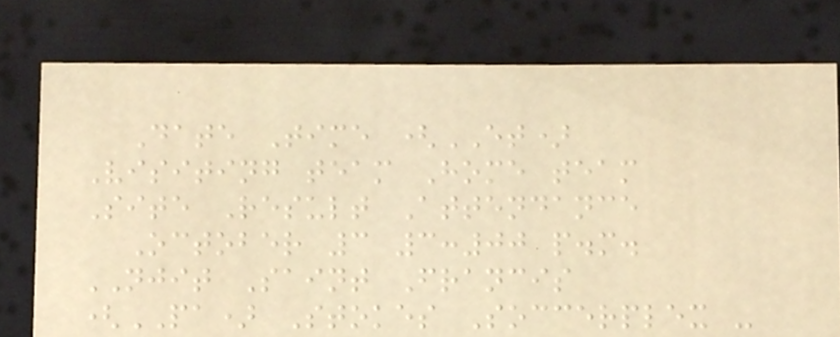Date Time (ET)
Visiting team Home team
Site Result Attendance
October 3 3:00 p.m.
NJIT Saint Francis
(PA) Stokes Soccerplex -
